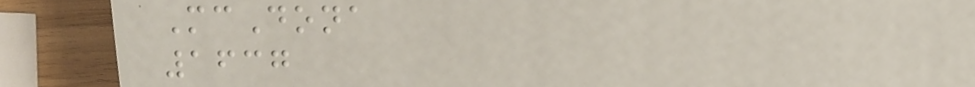McDona
1637
